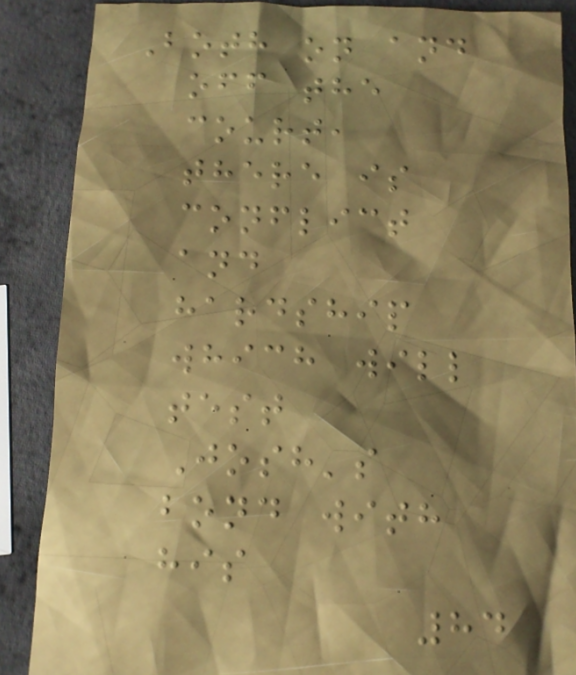Both on and
off the
court,
there is
conflict
and
hardship
which will
test
Josh's
bond with
his
84
